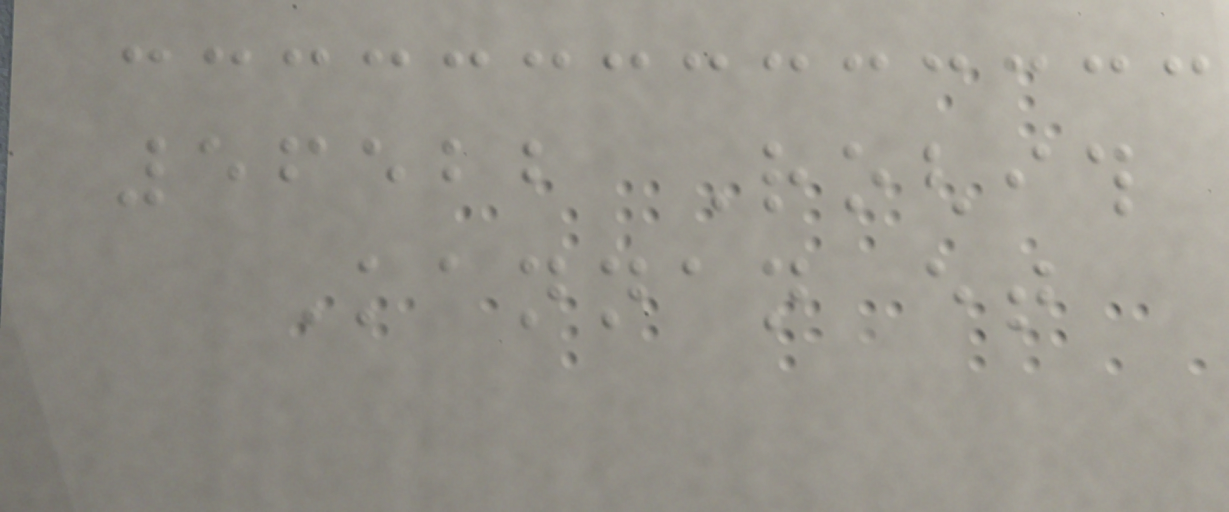56522 Roghith
Kannan et
